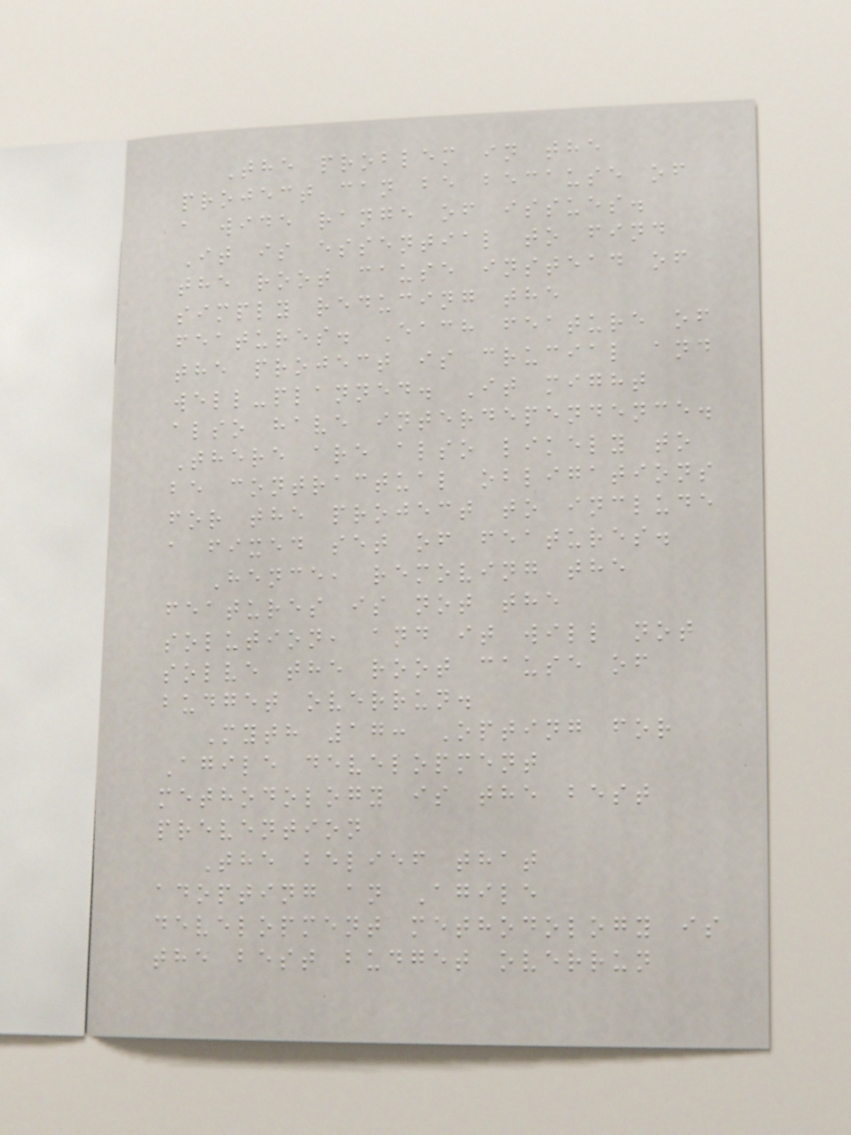The problem in the
project can be because of
a wide range of issues.
It is essential to find
the root cause instead of
simply reducing the
features. Each feature of
the project is crucial and
well-planned. It might
also have interdependence.
There are also likely to
be contractual obligations
for the project to include
a fixed set of features.
Hence, removing the
features is not the
solution, and it will not
solve the root cause of
budget overrun.
Myth 17: Opting for
Agile development
methodology is the best
prevention
The belief that
adopting an Agile
development methodology is
the best budget overrun
